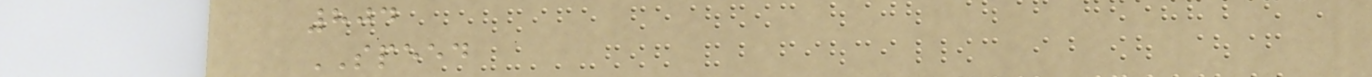804
SPEED
